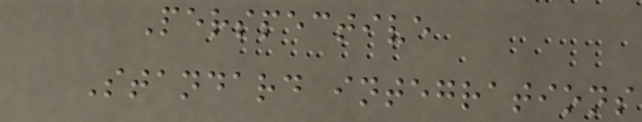Perspective
Standard integrations
